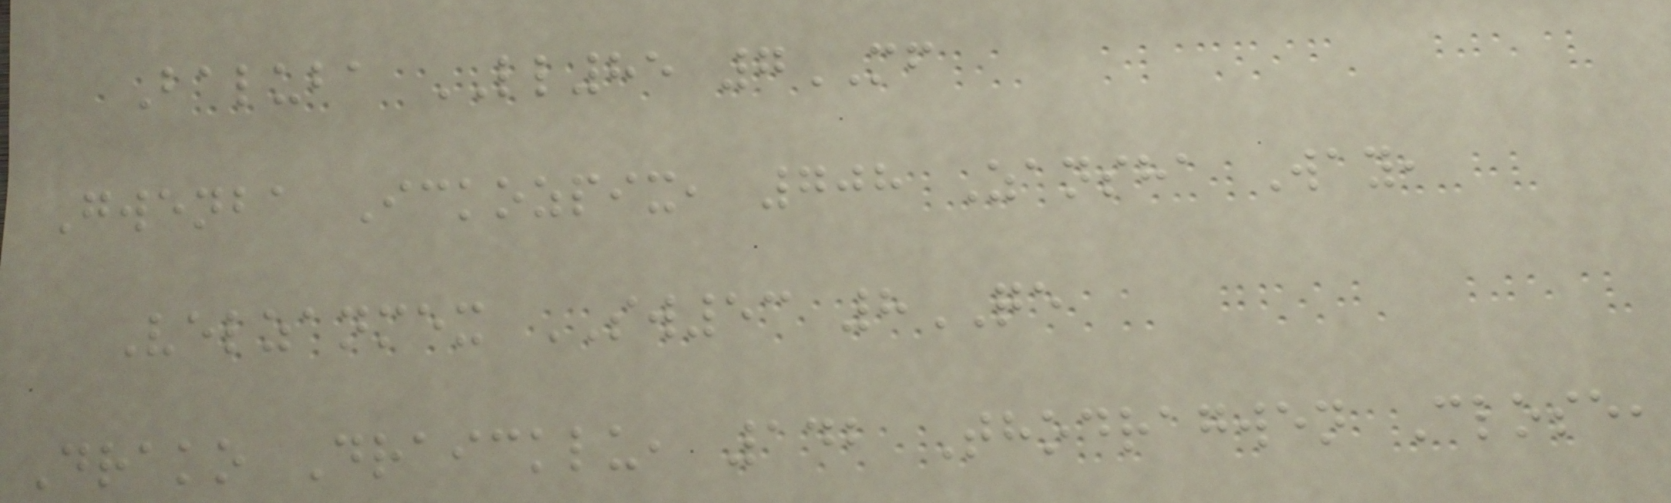Baluba LL85 7MF
Gwenba Ickozpix, 708 Zansha Way,
Velzanmex SW53 8QE
Drako Draicklu, 142 Thodragwen Close,
